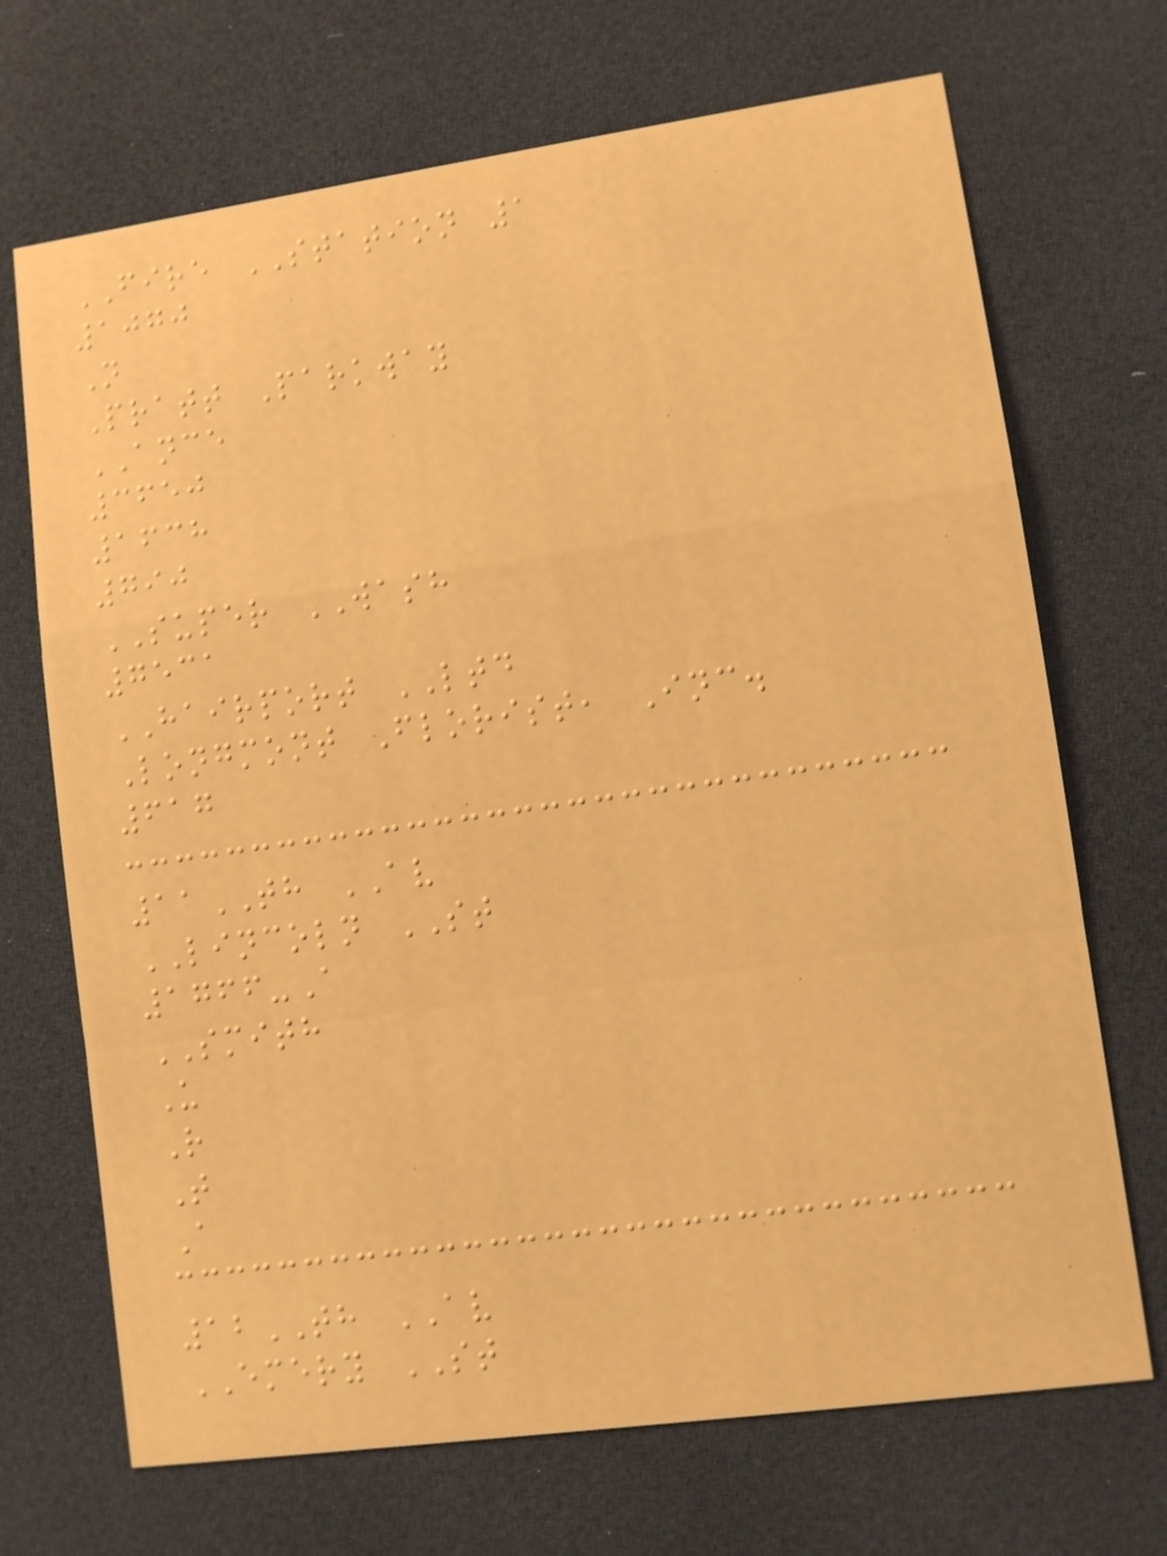FIRE STATION 1
1070
N
Pratt Parkway
ANCE
3650
1638
790
SUPER WASH
7531
HAIRPORT LTD
Longmont Florist, Inc.
617
11TH AV
LINCOLN ST
1766-A
SMITH
U
R
T
A
12TH AV
EMERY ST
